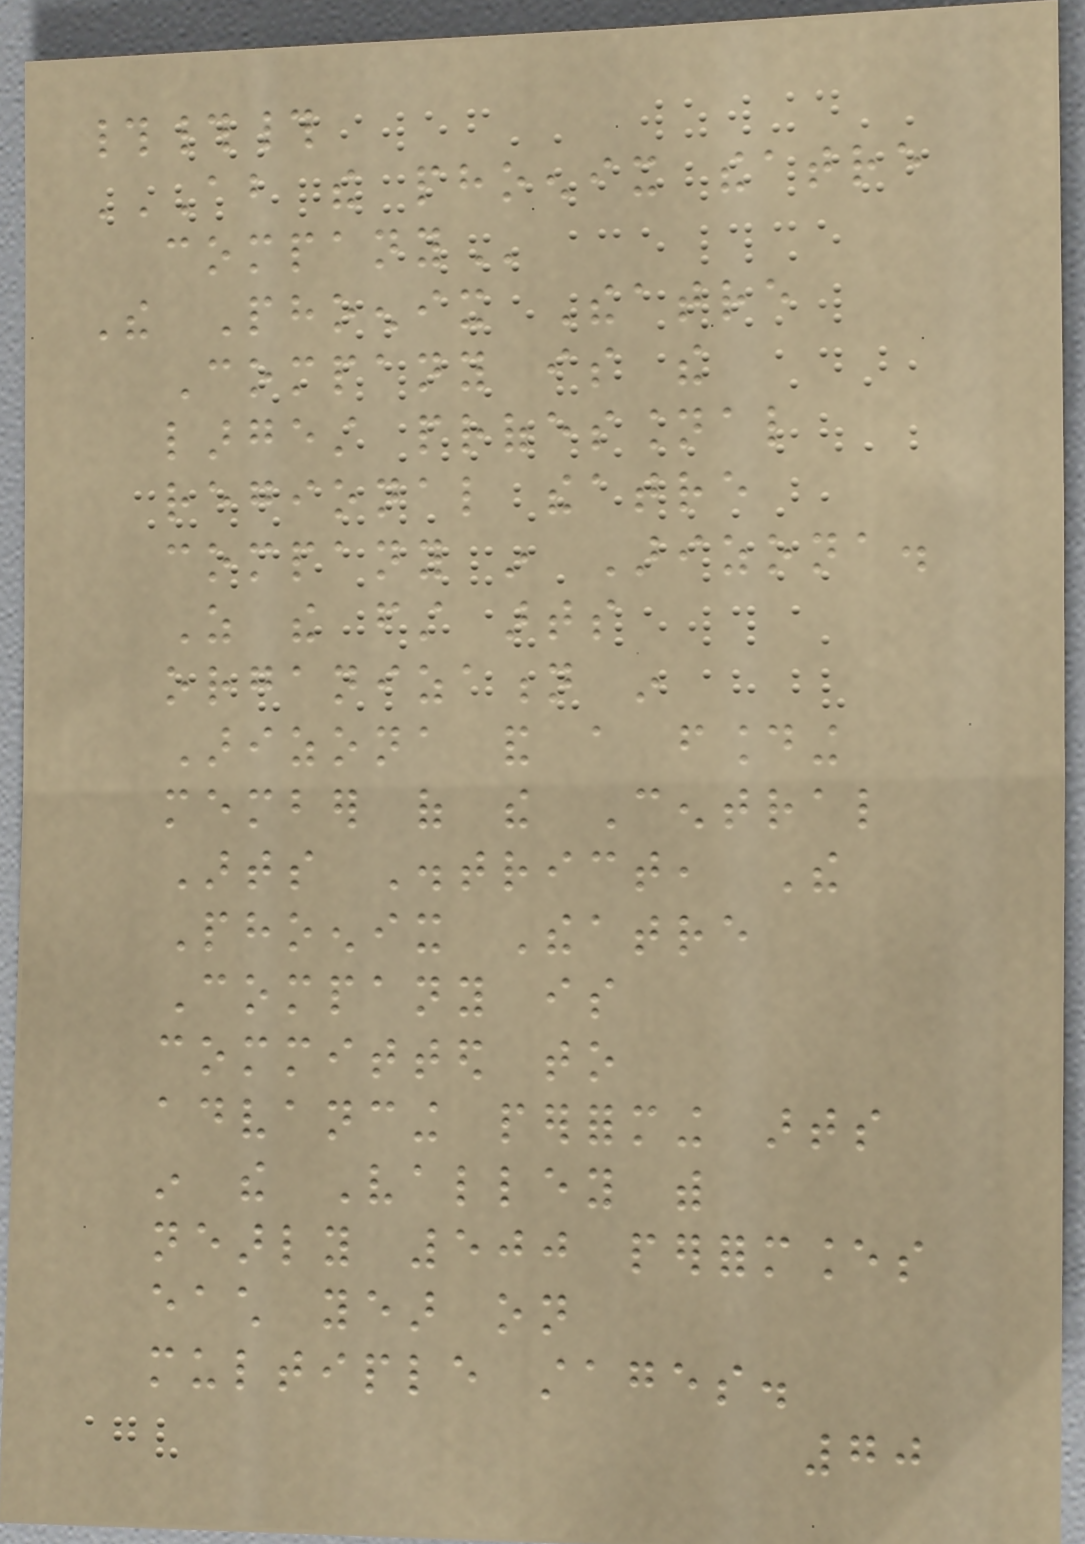###
ABOUT THE PHOENIX THEATRE
COMPANY
The Phoenix Theatre
Company is the
largest professional
regional theatre
company in Arizona.
As the first arts
organization in
Arizona and a founding
member of the Central
Arts District, The
Phoenix Theatre
Company is
committed to
advancing performing arts
in the Valley with
nearly 500 performances
each year on
multiple stages.
70
